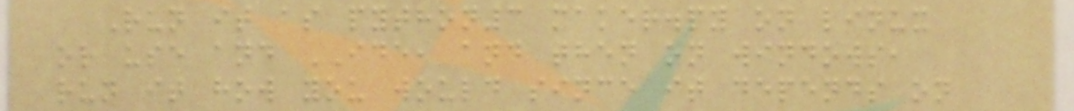Run it as python3 maker.py on linux
or use and IDE, and then on windows,
run it how you would since it depends on
